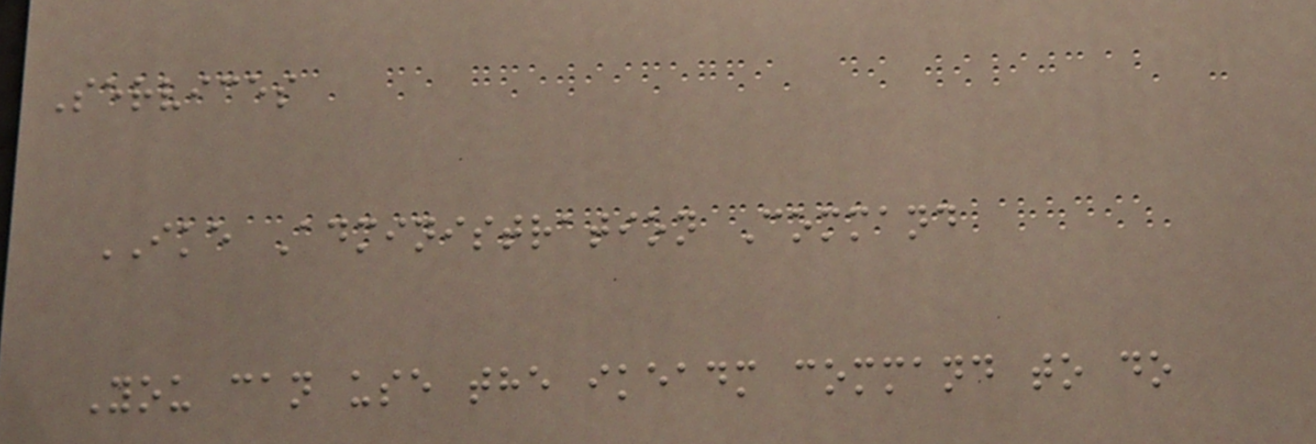Services
IKE Administration Command
You can use the ikeadm command to do
